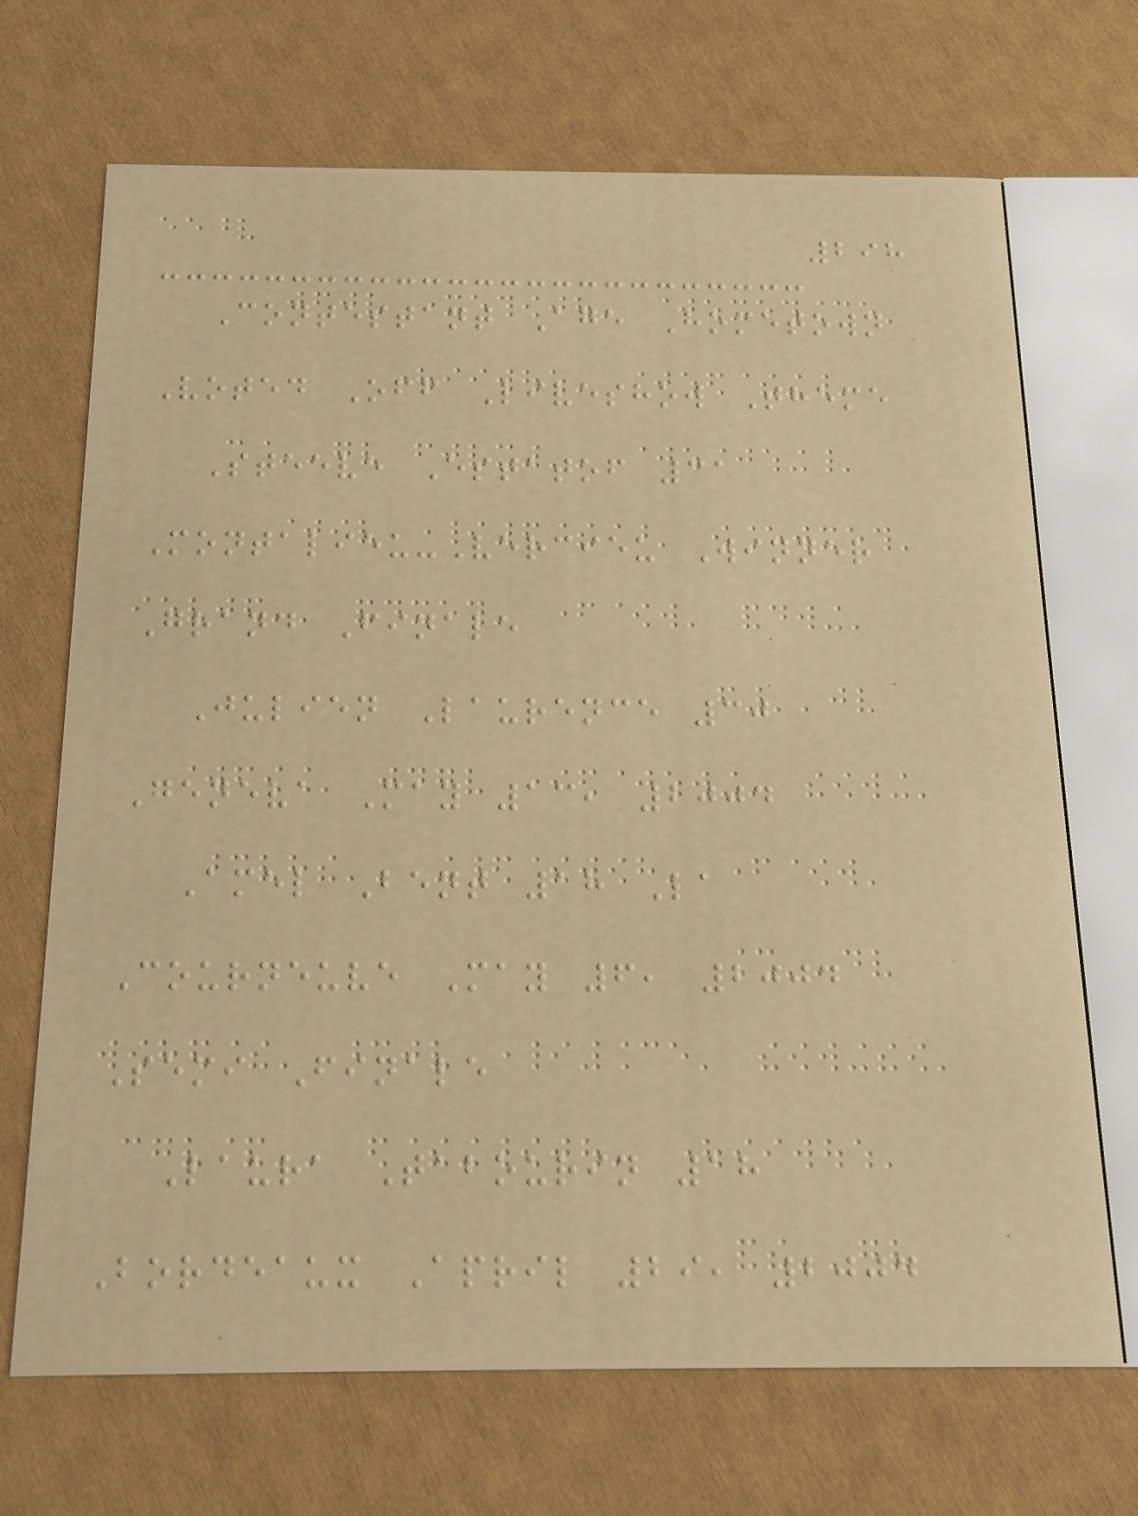298
Contestant Age Hometown
Voted Off Liveshow Theme
Steeve Estatof 31
Montalieu-Vercieu Winner
Grand Finale
Julien Laurence 30
Geneva May 13, 2004
Amel Bent 18 La
Courneuve May 6, 2004
Semi Finale
Laura Tabourin 18
Bordeaux April 29, 2004
